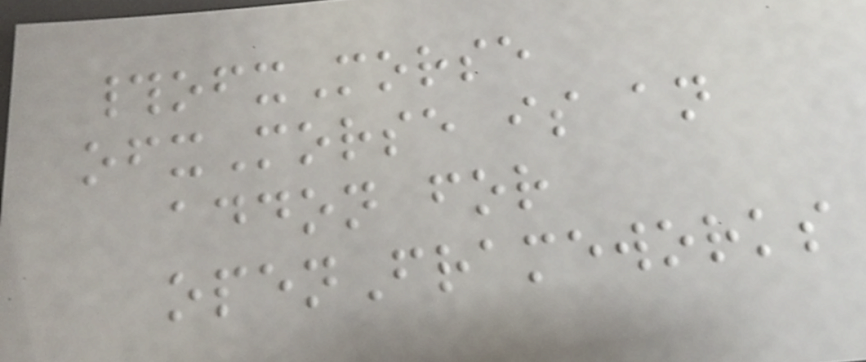#ofxMorse
ofxMorse is an
addon for
openFrameworks
